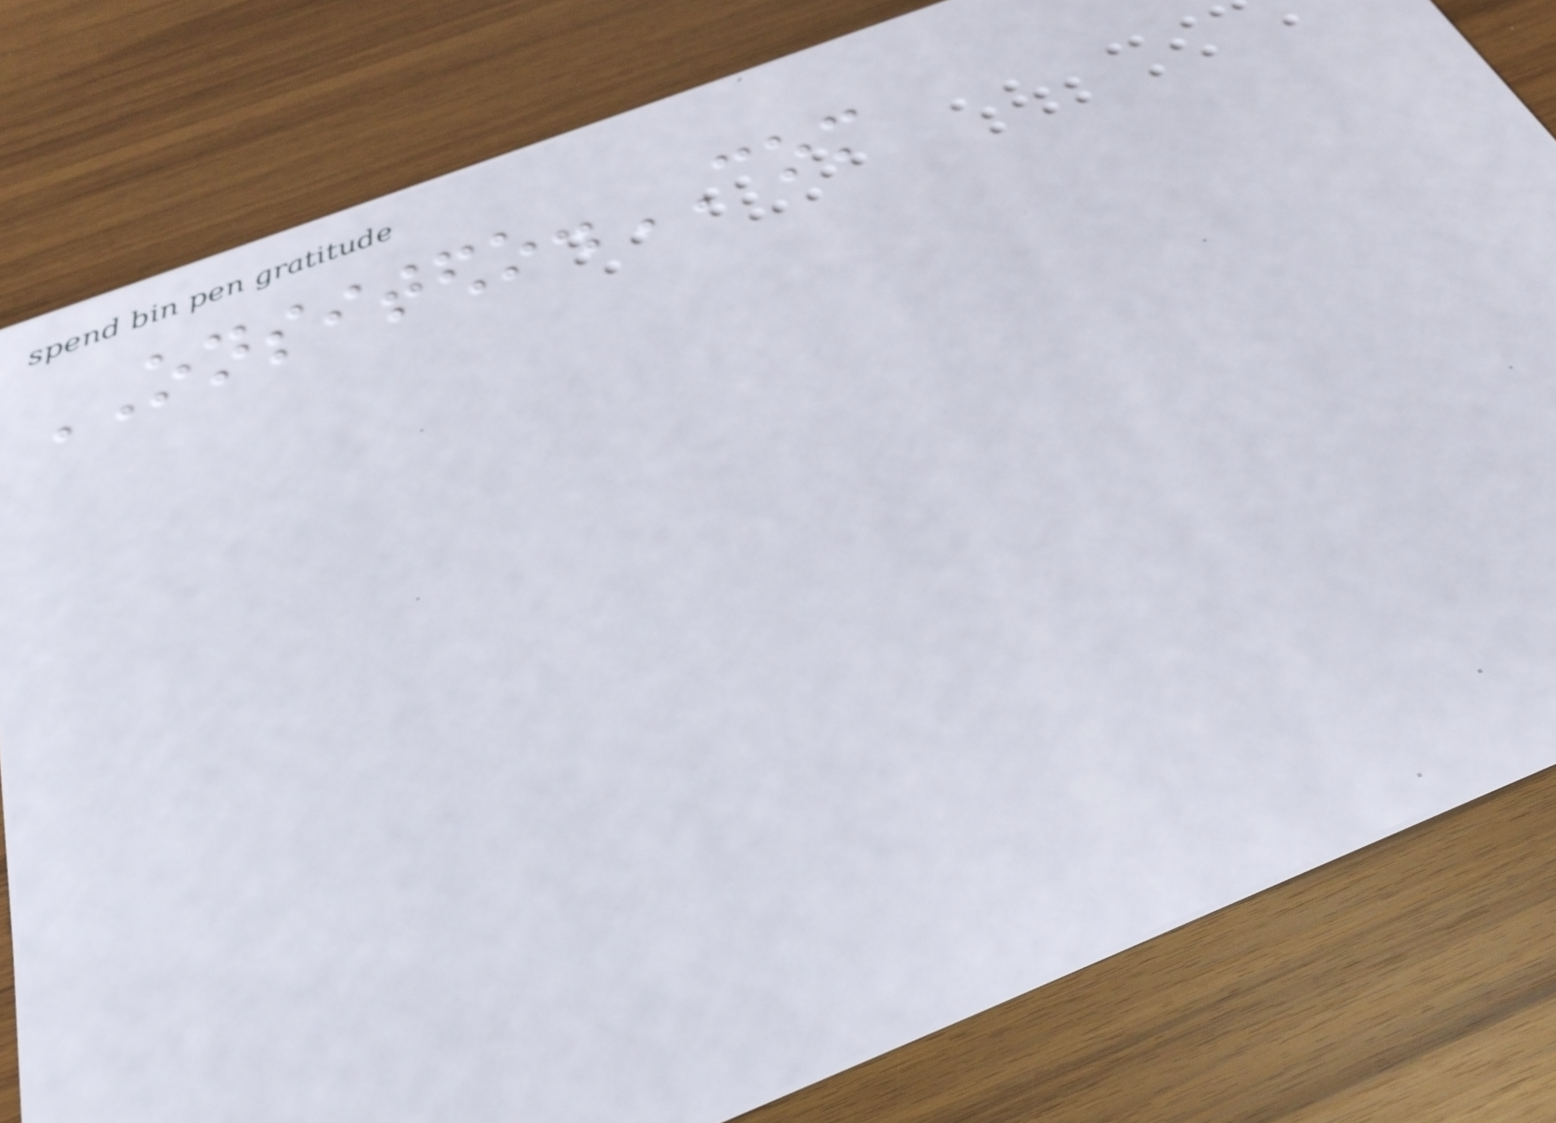ONSITEDO.COM
